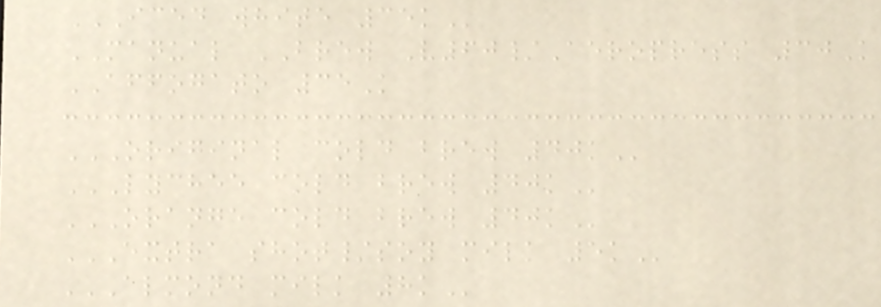ICED WHITE 35K
MANUAL BREW V60/Aeropress 30K
AFFOGATO 35K
ORIGINAL COLD BREW 40K
LYCHEE COLD BREW 40K
ORANGE COLD BREW 40K
EXTRA SHOT/SOY MILK 5K
ALMOND MILK 8K
